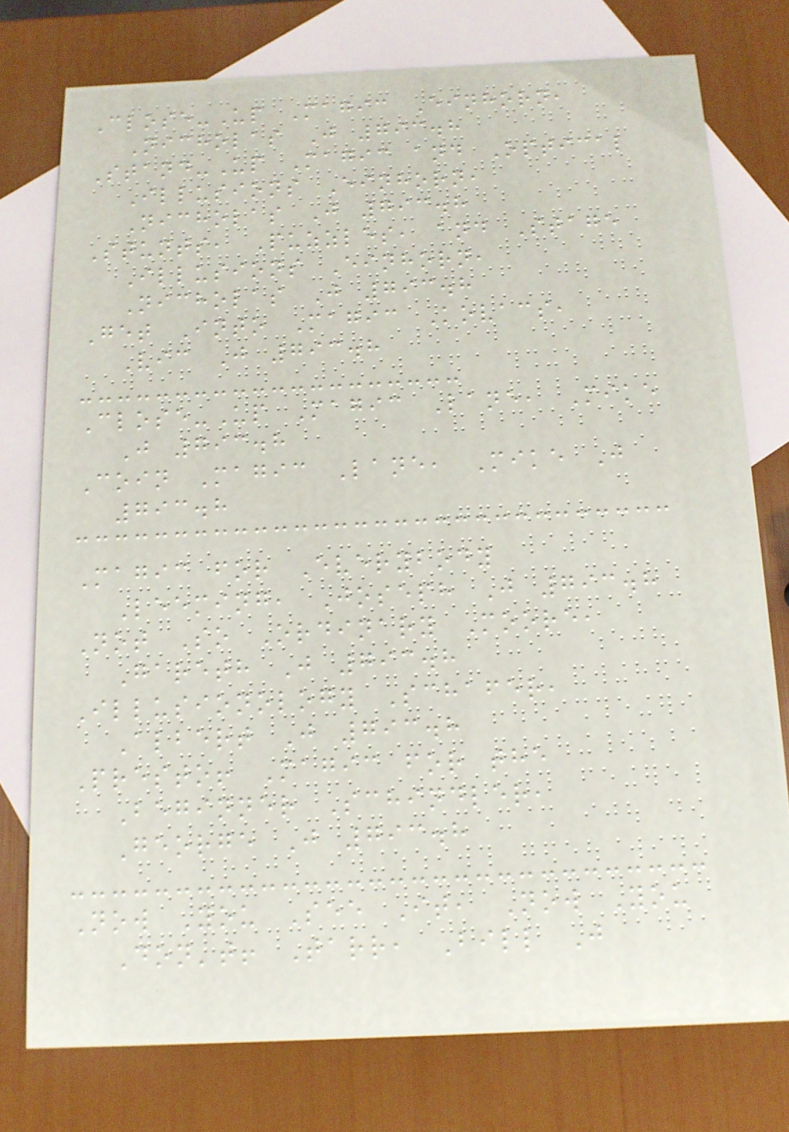Close-Up Magic Einhorn,
Nicholas J 793.8
Stand-Up Magic and Optical
Illusions Einhorn,
Nicholas J 793.8
Stunts, Puzzles, and Stage
Illusions Einhorn,
Nicholas J 793.8
Get Into Magic Kovacs,
Vic J 793.8
Close-Up Magic Lane, Mike
J 793.8
Coin Magic Lane, Mike J
793.8
Magic for Everybody
Leeming, Joseph J 793.8
Not So Ordinary Moore,
Gareth J 793.8
Illusionology Schafer,
Albert J 793.8
Presto! Magic for the
Beginner Schindler,
George J 793.8
Now You See It, Now You
Don't! Tarr, Bill J
